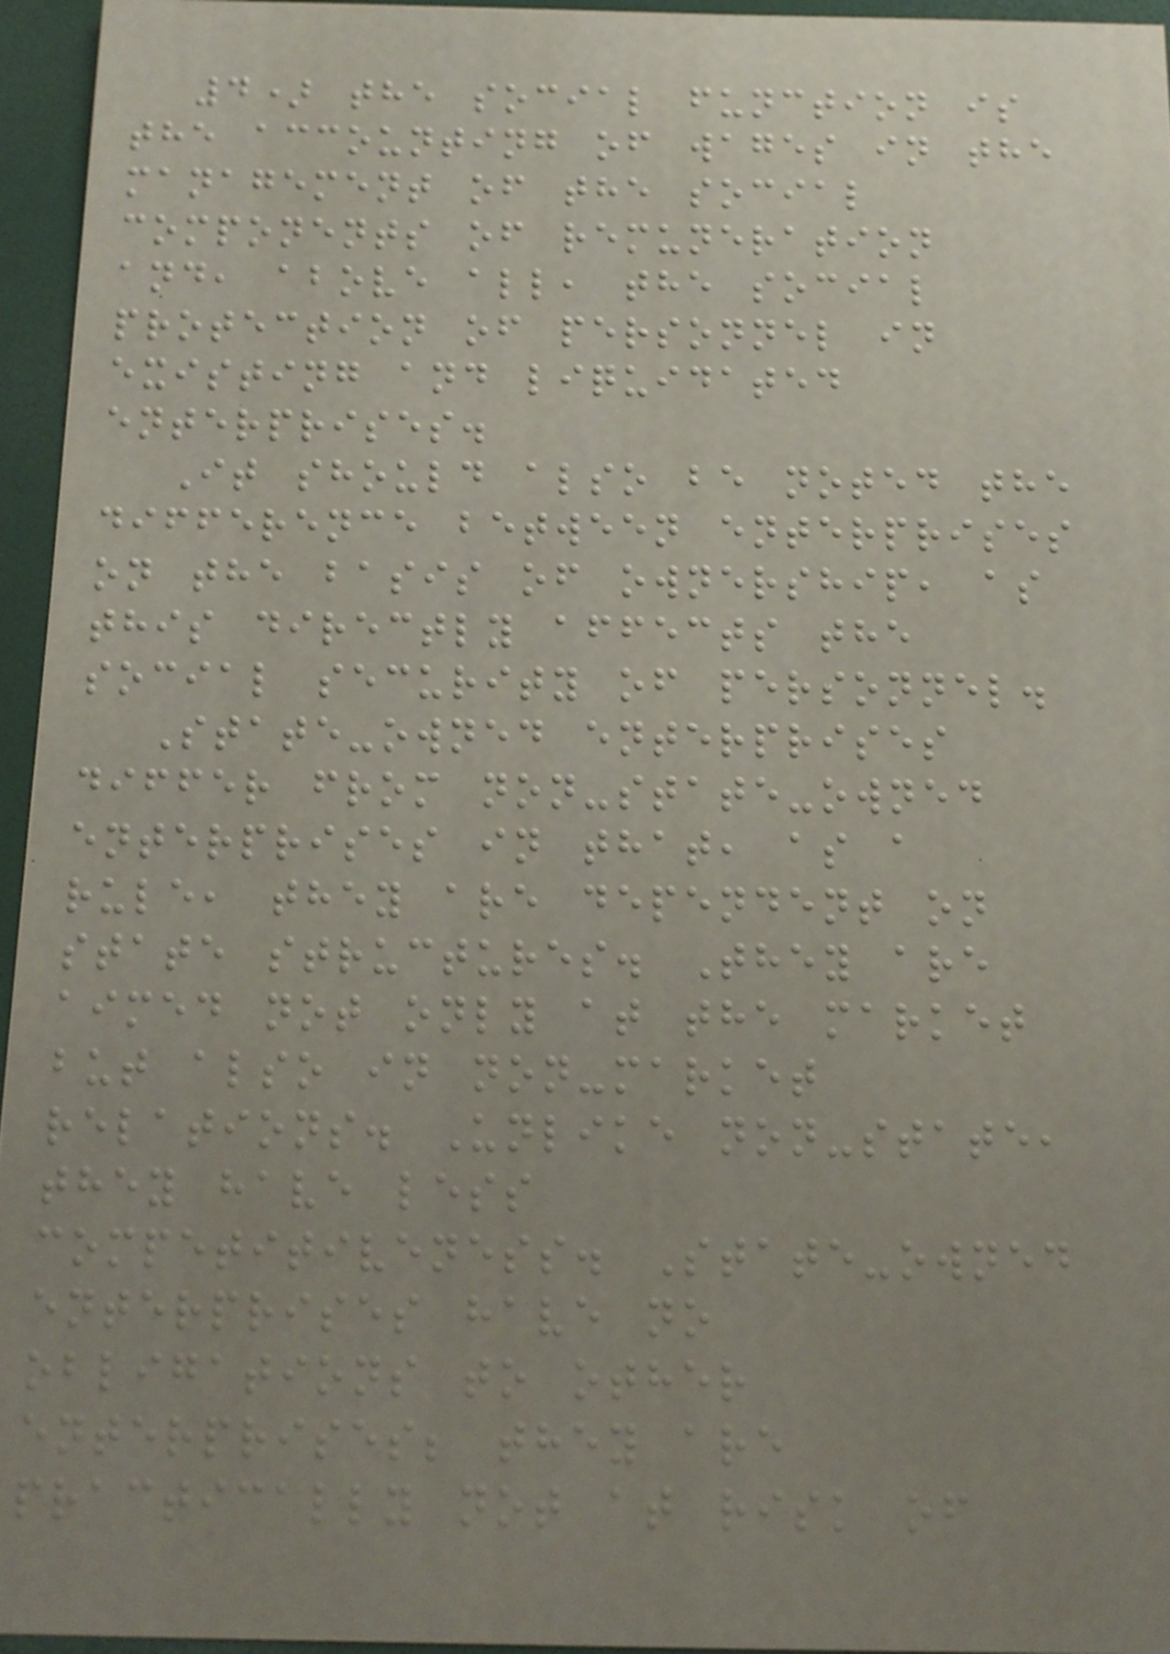4) the social function is
the accounting of wages in the
management of the social
components of remuneration
and, above all, the social
protection of personnel in
existing and liquidated
enterprises.
It should also be noted the
difference between enterprises
on the basis of ownership, as
this directly affects the
social security of personnel.
State-owned enterprises
differ from non-state-owned
enterprises in that, as a
rule, they are dependent on
state structures. They are
aimed not only at the market
but also in non-market
relations. Unlike non-state,
they have less
competitiveness. State-owned
enterprises have no
obligations to other
enterprises; they are
practically not at risk of
